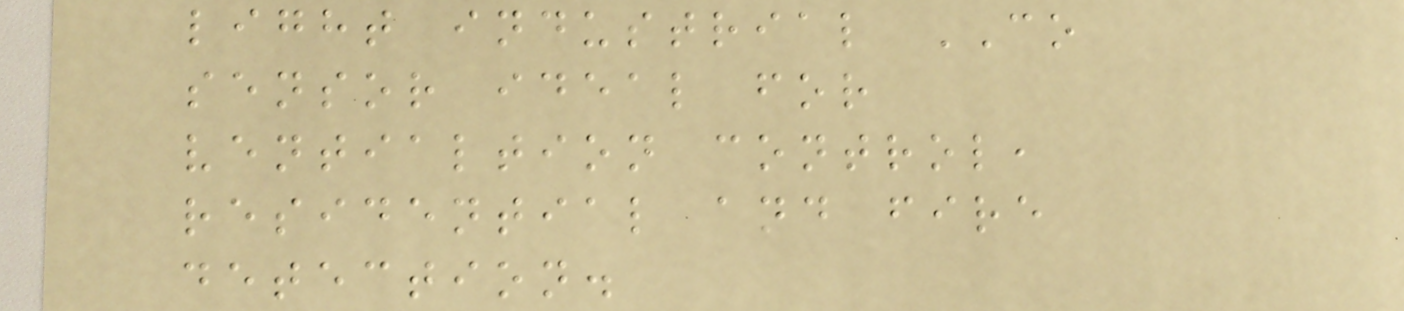light industrial CO
sensor ideal for
ventialtion control,
residential and fire
detection.
